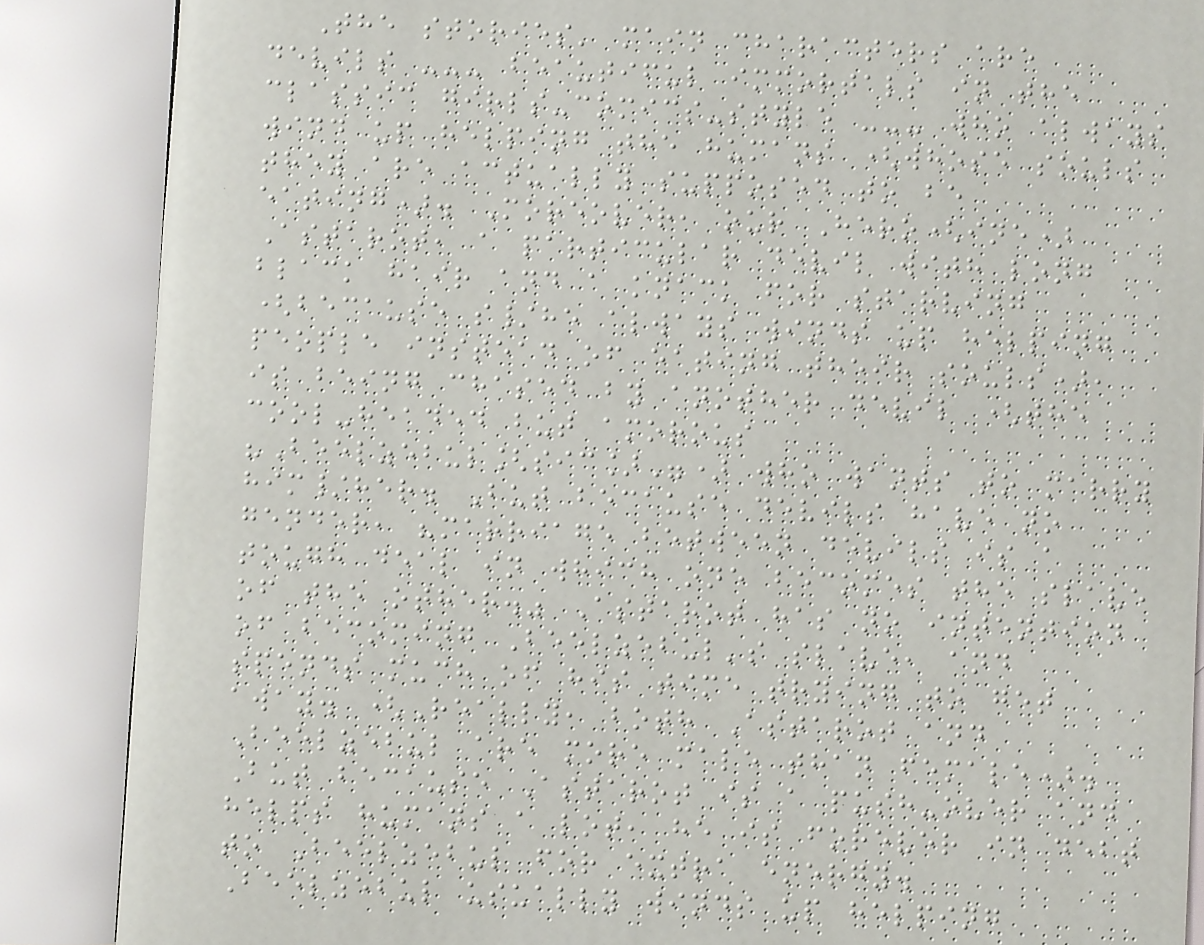The stories' main characters are
devils --- beautiful immortals in the
classic girls-comics-style --- who always
wind up helping the humans (whose souls
they are actually supposed to be
eating). Moreover, our Hero(ine)
Astarot, a particular devil with long
black hair and a knack for starving
(because s/he always winds up helping
people instead of eating their souls),
is being chased by another devil (the
cool-headed but amorous
"Beelzebul[sic]") who wants to marry
him/her. But because devils have no
gender, "marriage between devils is a
tough deal in which one becomes the slave
of the other." Astarot has no intention
of becoming Beelzebul's slave, and
spends much of his time trying to get
away. (Really, both Astarot and
Beelzebul are more male than female).
But because Astarot is a push-over and
helps humans a lot, he is forever in debt
to Beelzebul for extra energy.
Beelzebul usually winds up helping
